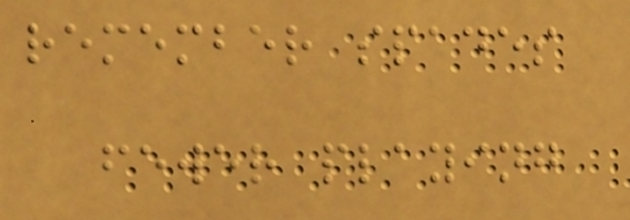remember spades
fewer playing
